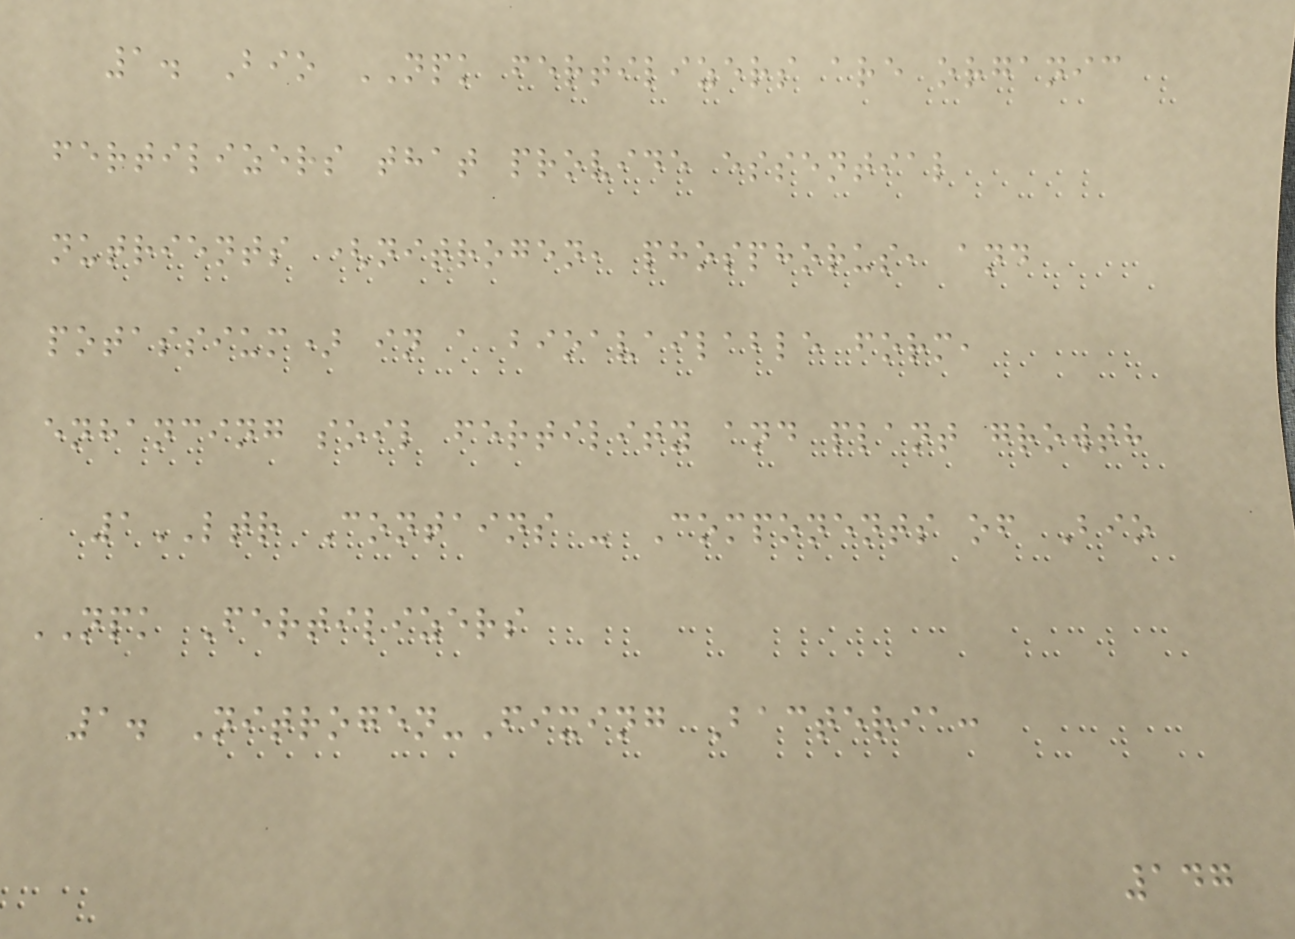1. Bio NPK fertilizers are organic
fertilizers that provide essential
nutrients (nitrogen, phosphorus, and
potassium) in a bioavailable form,
enhancing soil fertility and plant growth
1LTR Contains - Components of Bio
NPK Fertilizers
1. Nitrogen-Fixing Bacteria:
147
